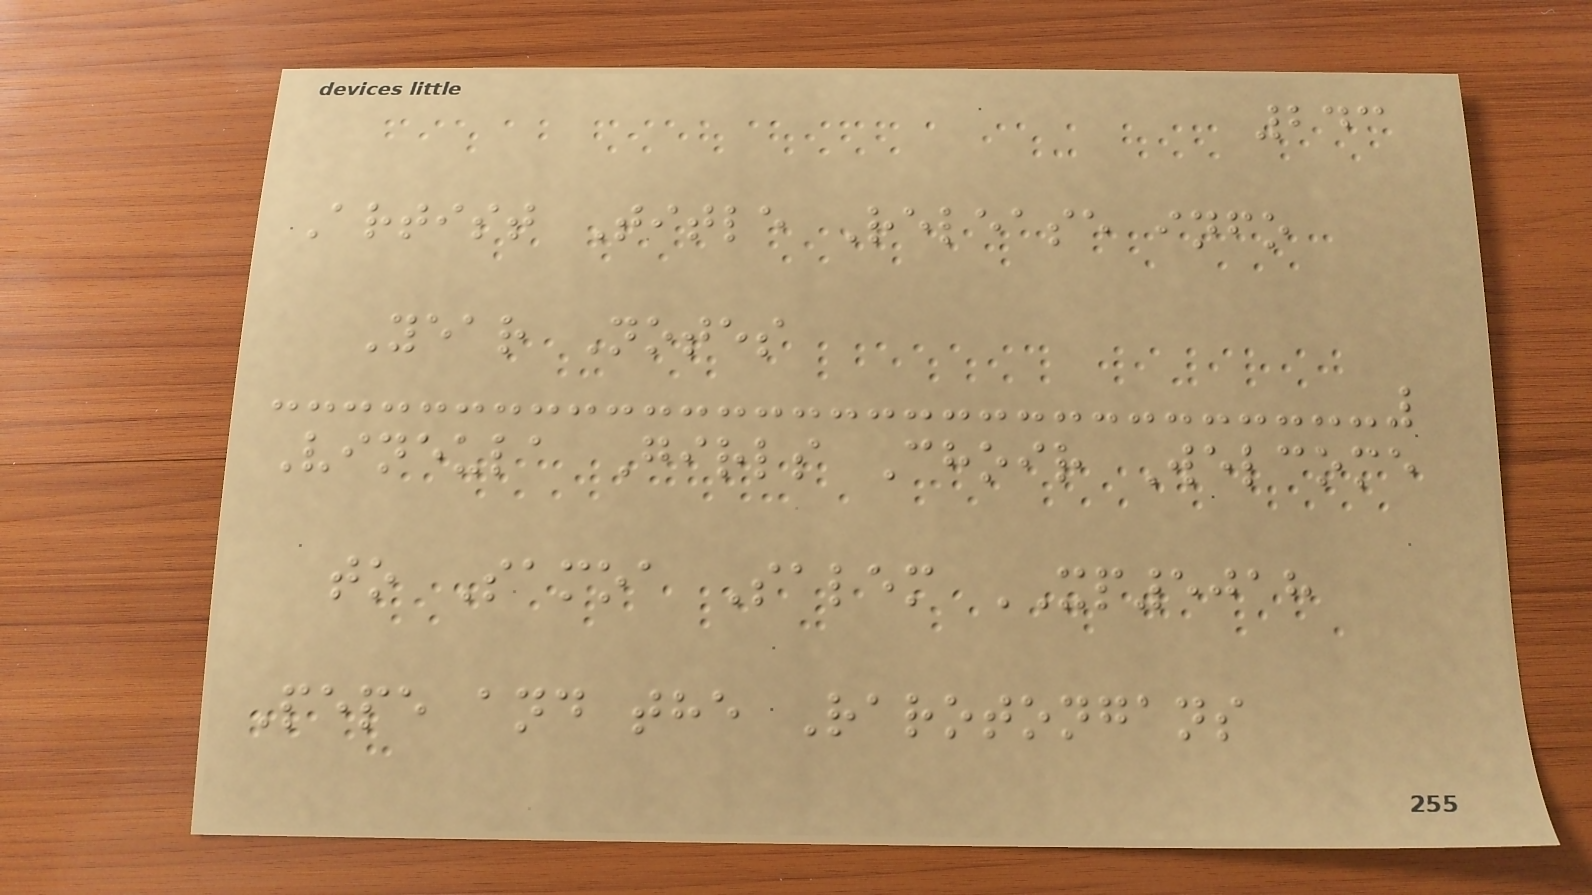243
Artist Title Release info
Year Notes
Vineula Girls Choir Welcome
to Samoa Salem XP5018
Pepe and the Rarotongans
